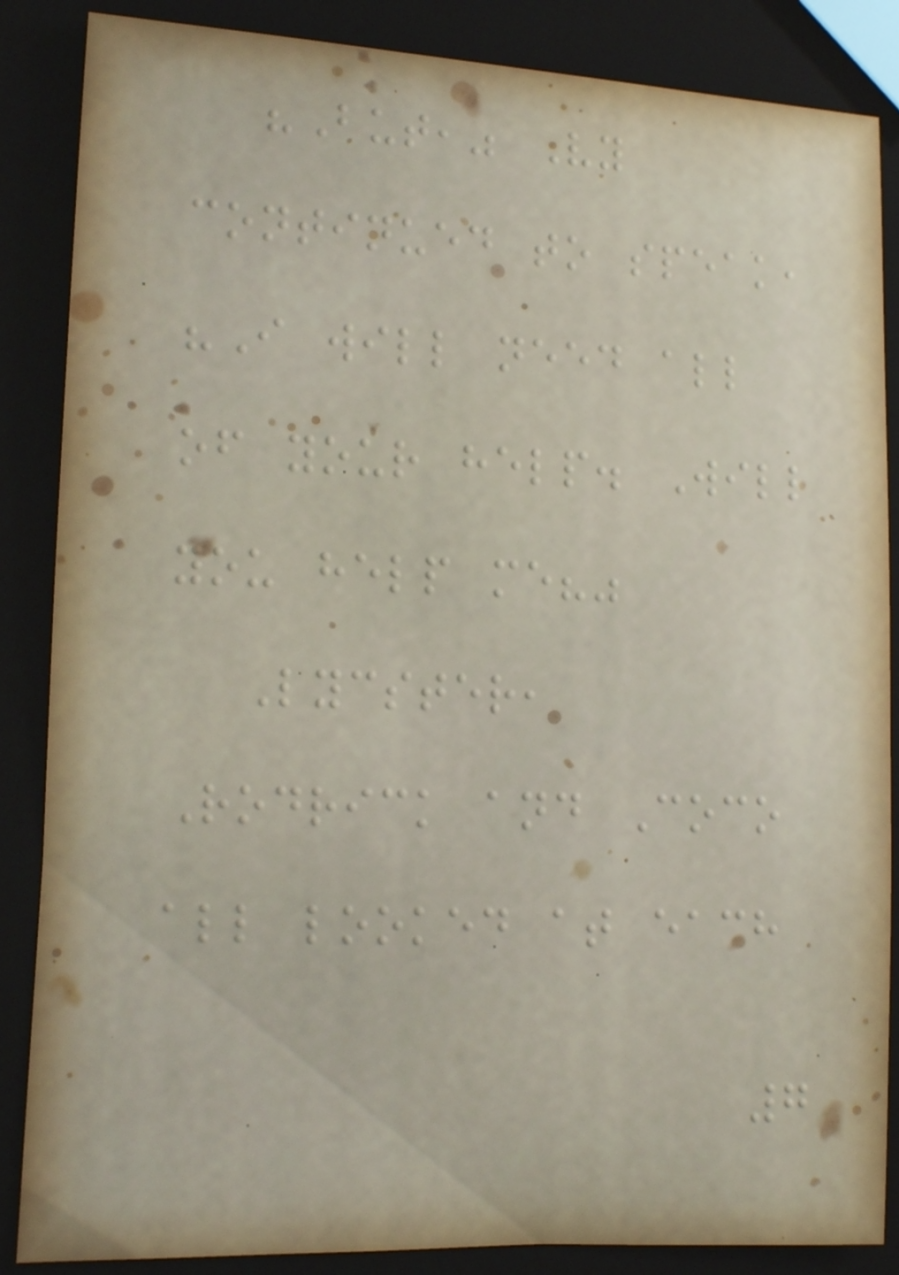"But," Vy
continued to speak,
"I will need all
of your help. Will
you help me?"
Lycster,
Rodrick and Coco
all looked at each
7
